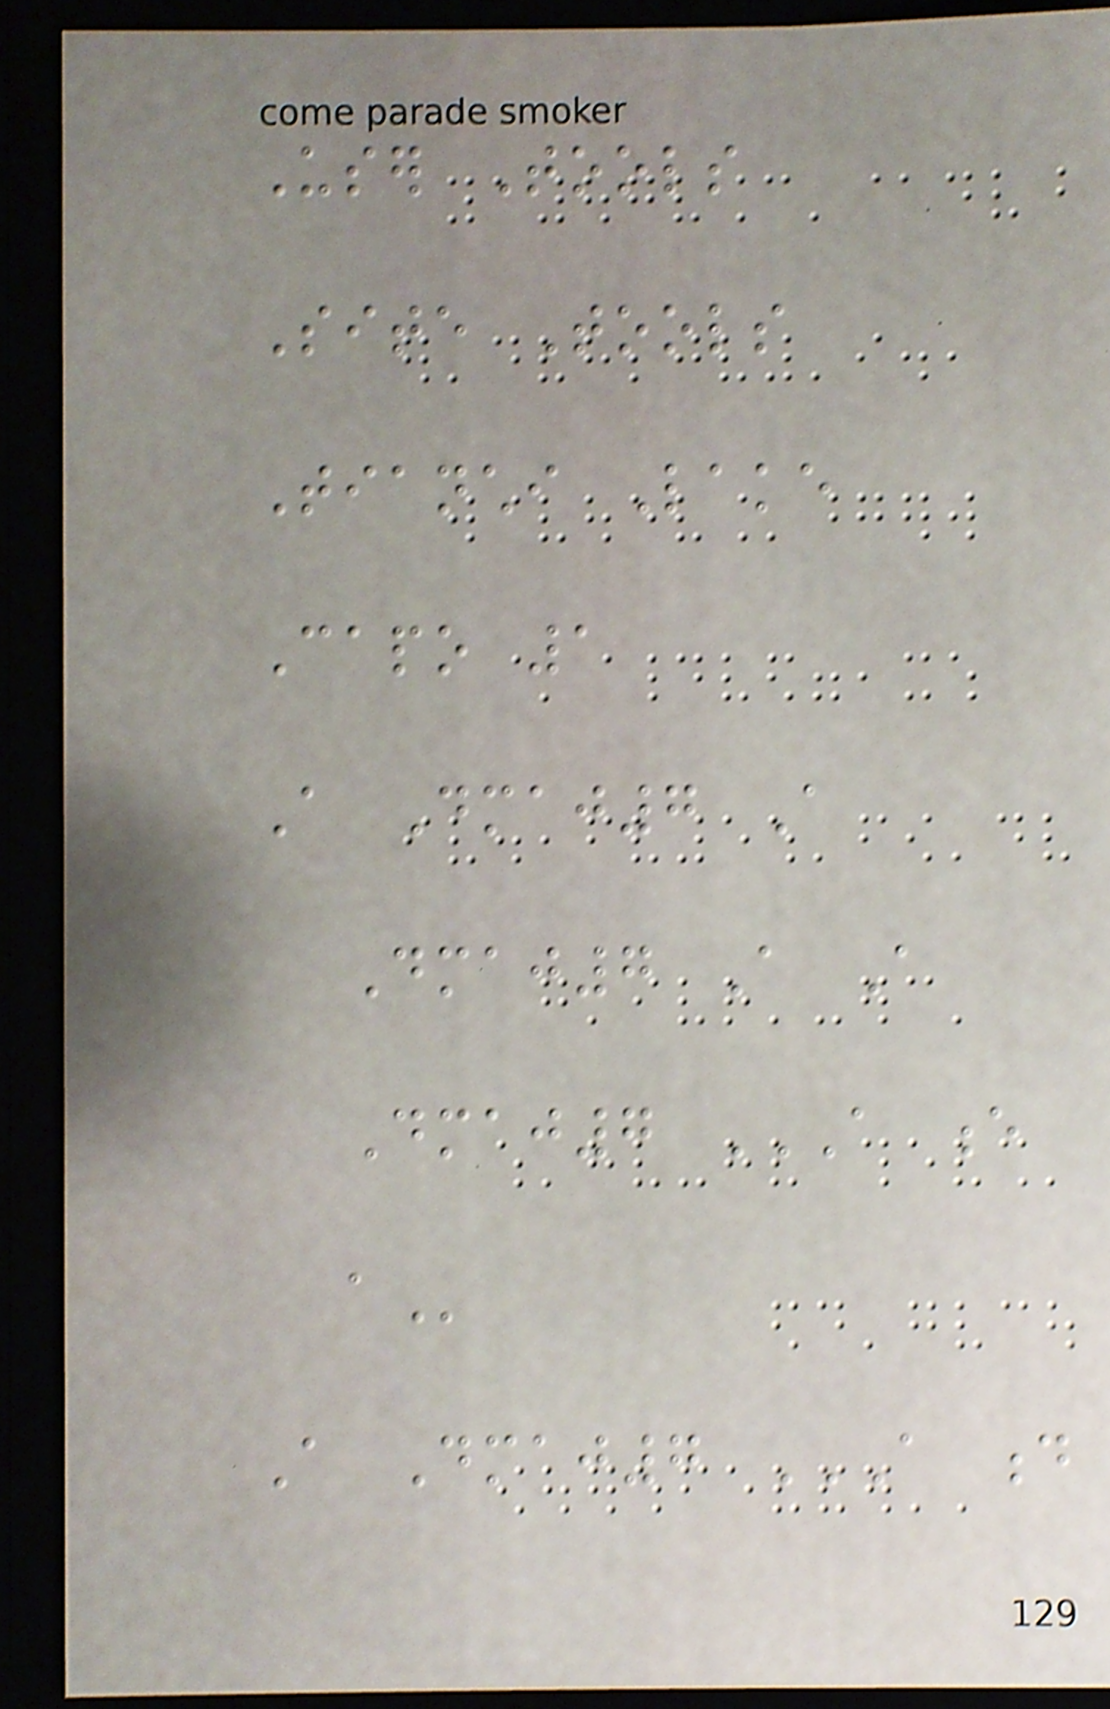User Tools
Site Tools
Tianchi Lake
Capo 1
A Dmaj7 A
Dmaj7 A A
Dmaj7 A E
A
A Dmaj7 A D
